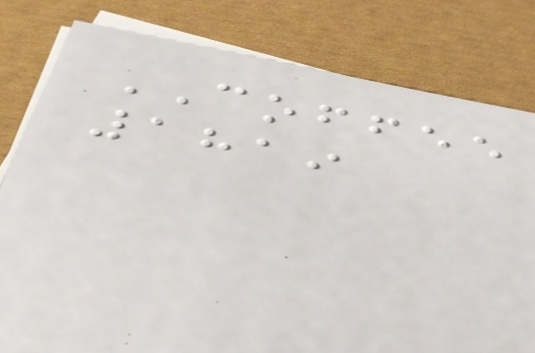COFFEE
1819
